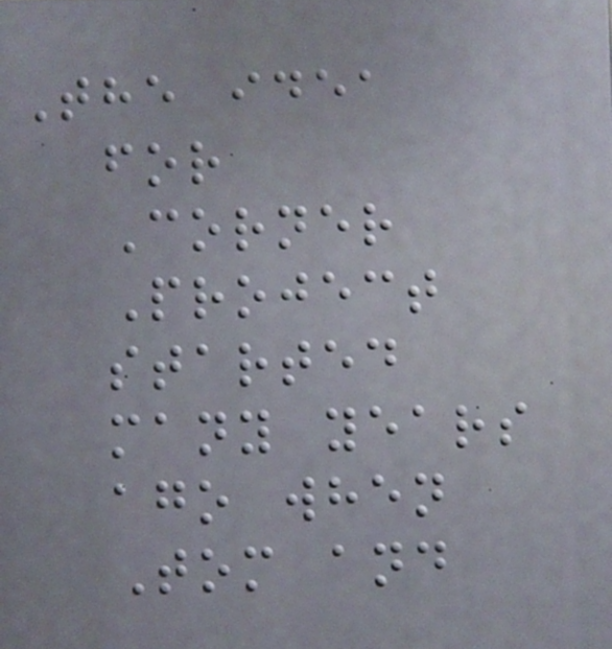The idea
for
Corner
Project
started
many years
ago when
Tom and
